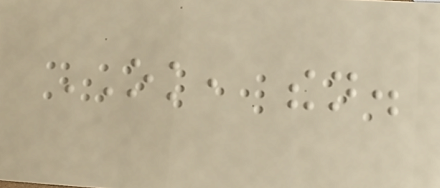OK, then.
